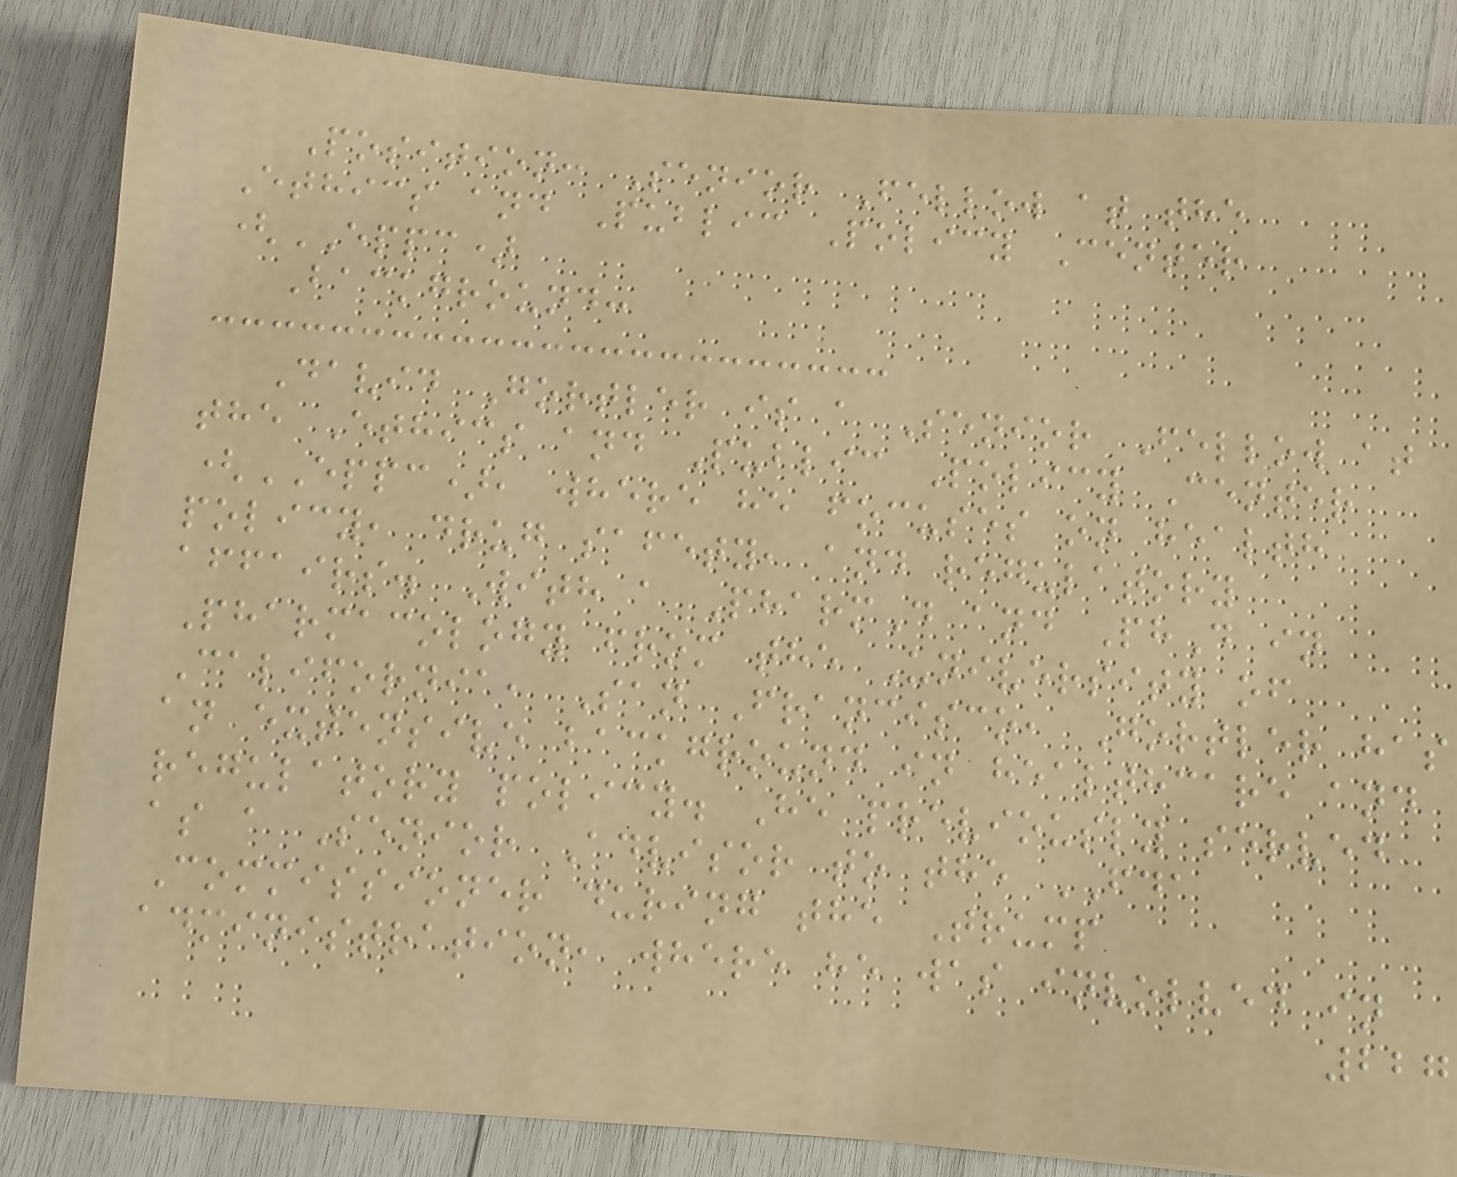Position: Senior Fellow at the
Ethics and Public Policy Center
(EPPC)
Background:
David Gortler is a Senior Fellow at
the Ethics and Public Policy Center
(EPPC), where he focuses on health
policy, drug safety, and regulatory
affairs. With a PharmD and PhD in
Pharmacology from the University of
California, San Francisco, Gortler has
an extensive background in healthcare and
regulatory policy. He previously served
as a Senior Advisor to the FDA
Commissioner during the Trump
administration, where he was involved in
227
